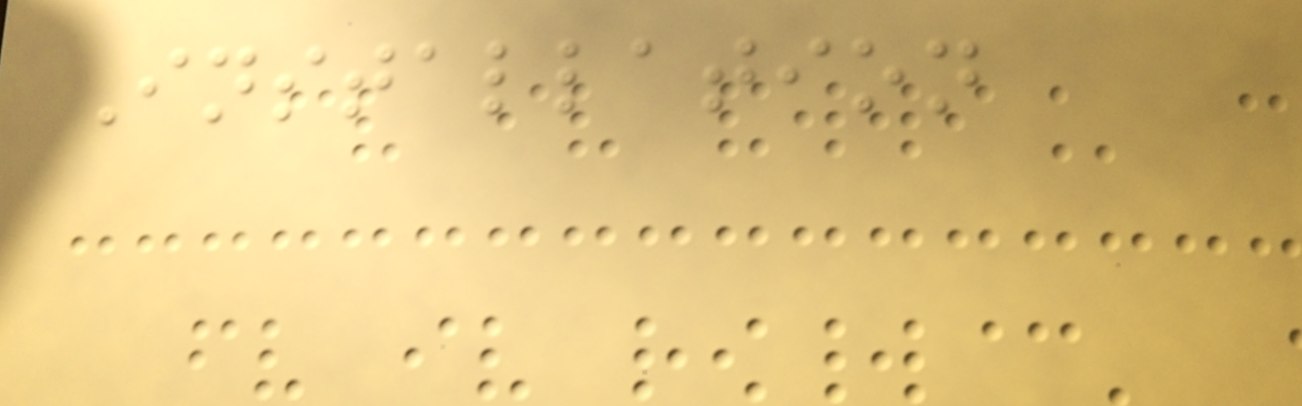Installation
